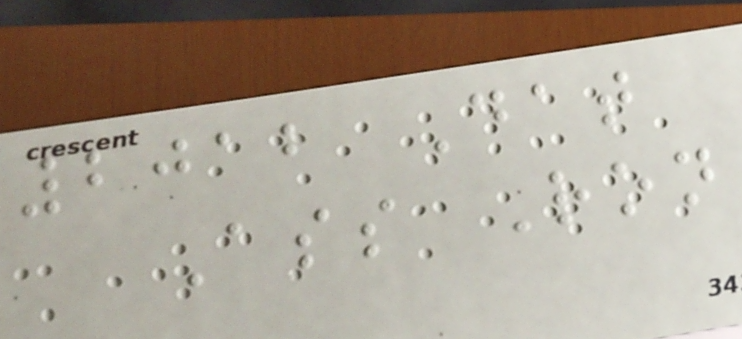2012 Dat
Ass Ron
